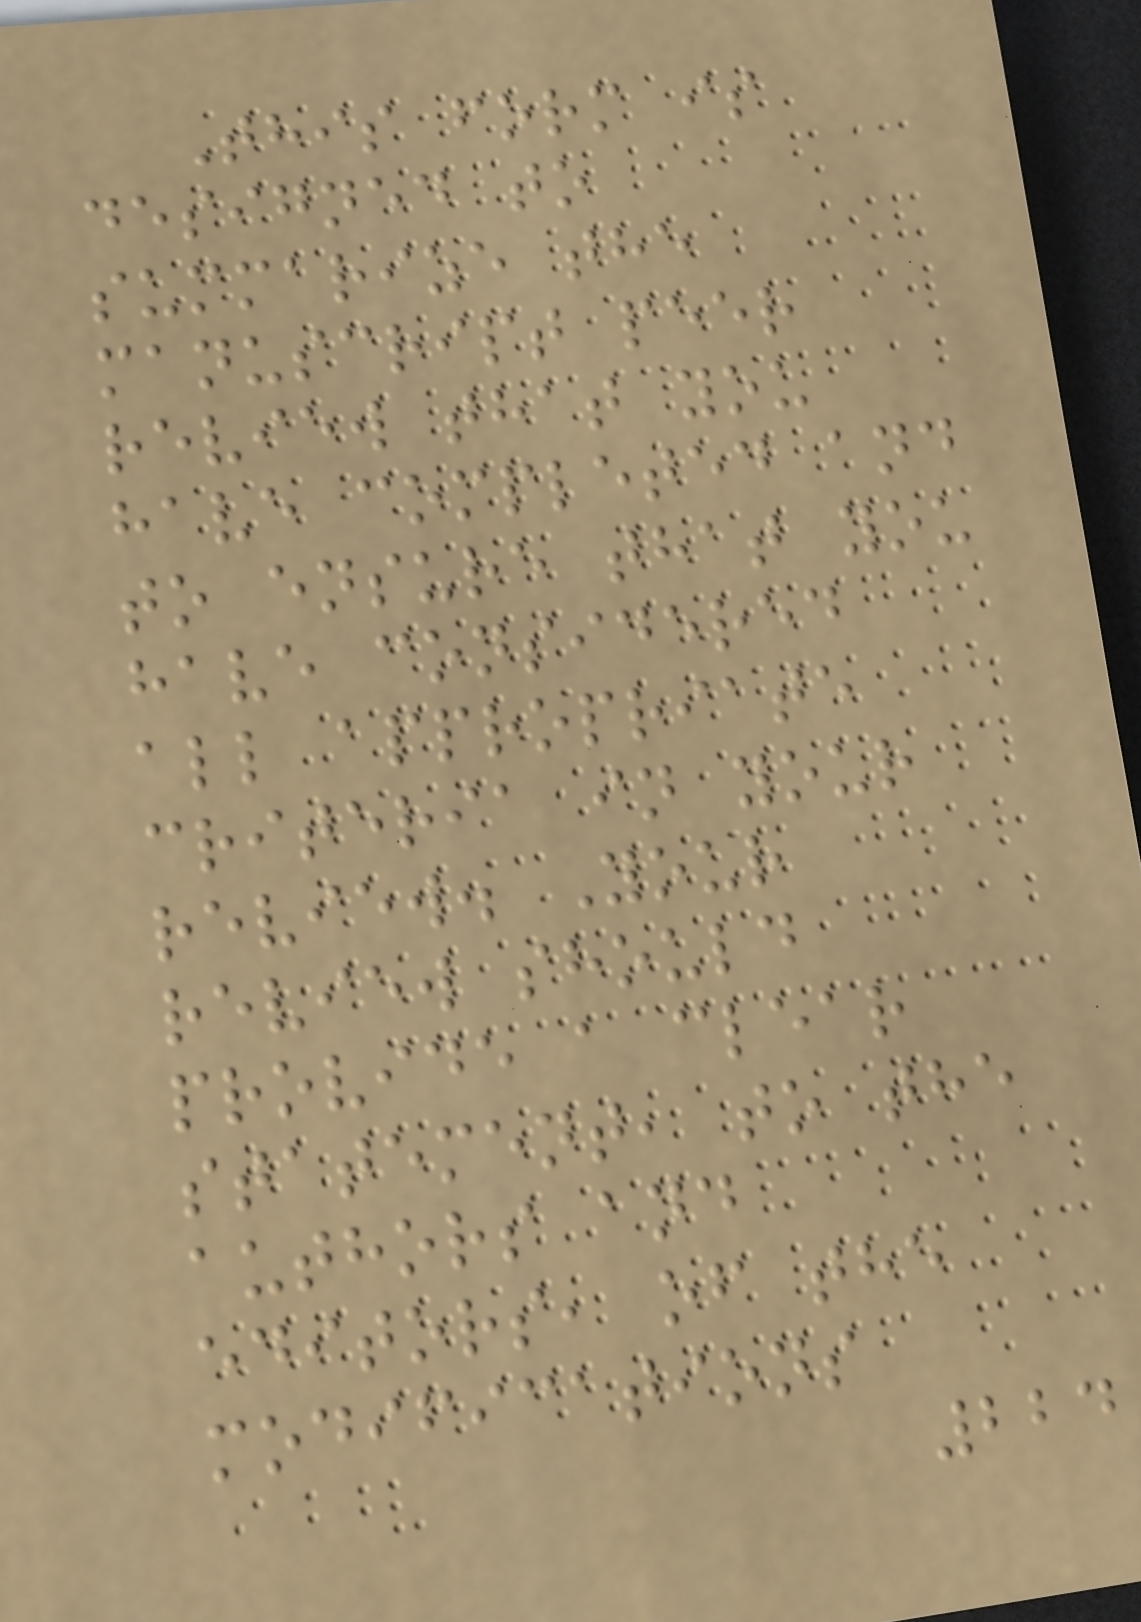This form is
designed to
summarize the
manuscript peer
review that you
have completed and
to ensure that you
have considered
all appropriate
criteria in your
review. Your
review should
provide a clear
statement, to the
authors and
editors, of the
modifications
224
